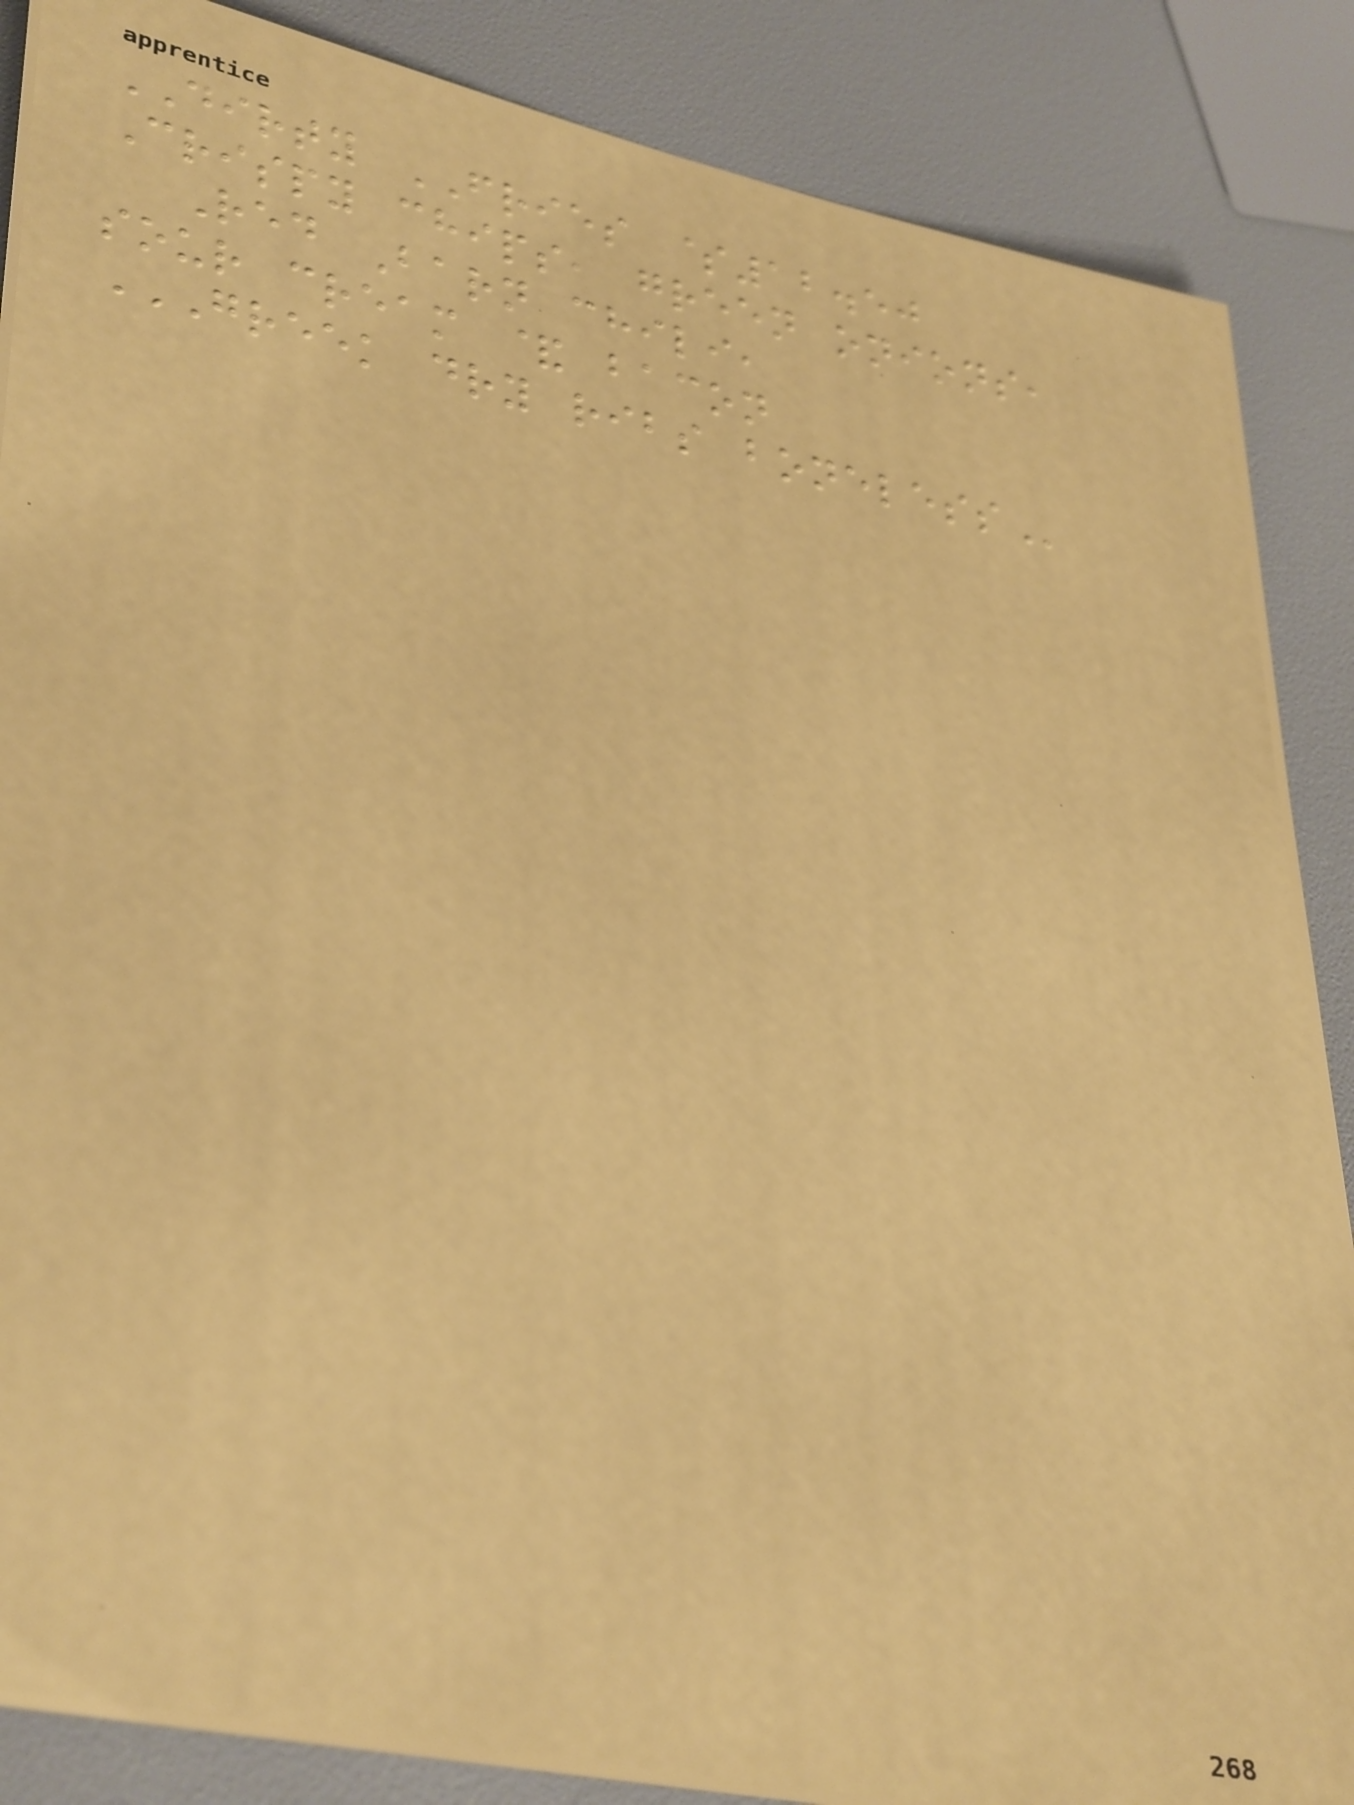DIRTY FRIES $12.50
Crispy chips, green onions,
Red Barn chili,
sour cream & bacon
GREEK DRY RIBS BONELESS
